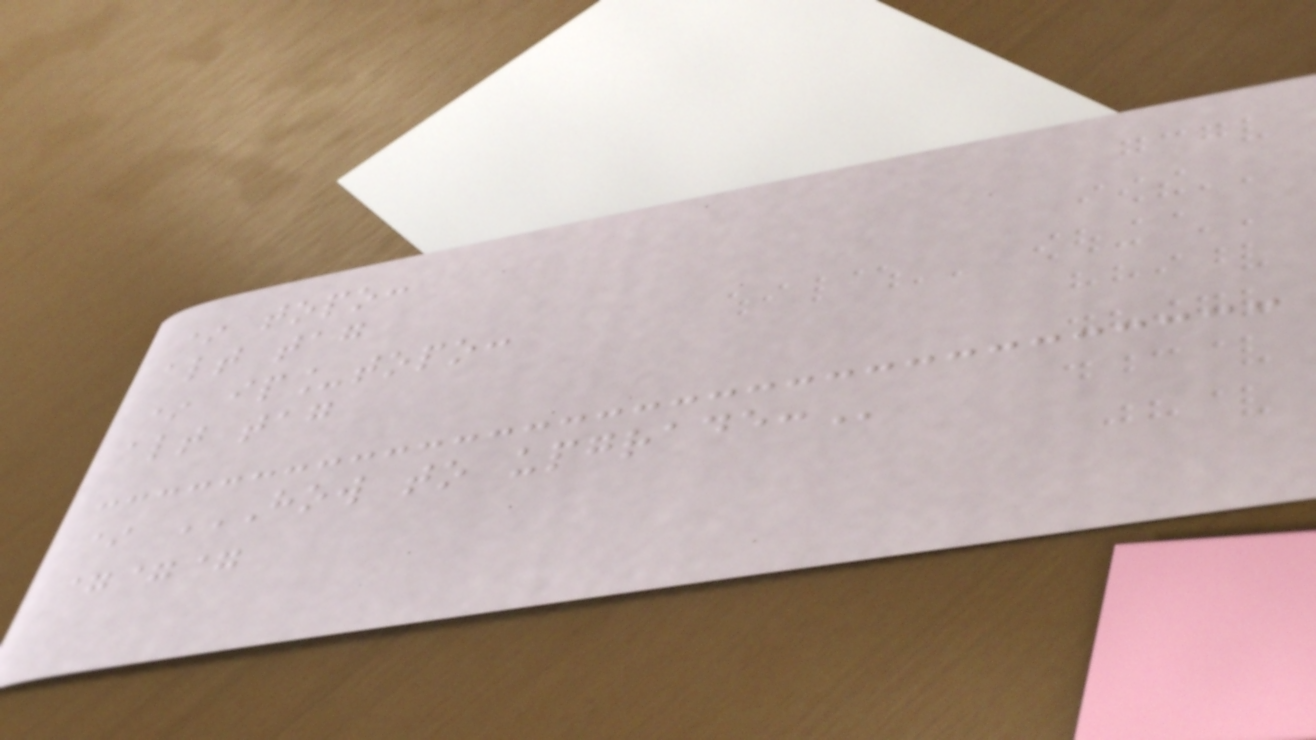* topo:
alt tag
* ip_topo:
alt tag
* HOW TO UPGRADE:
===
